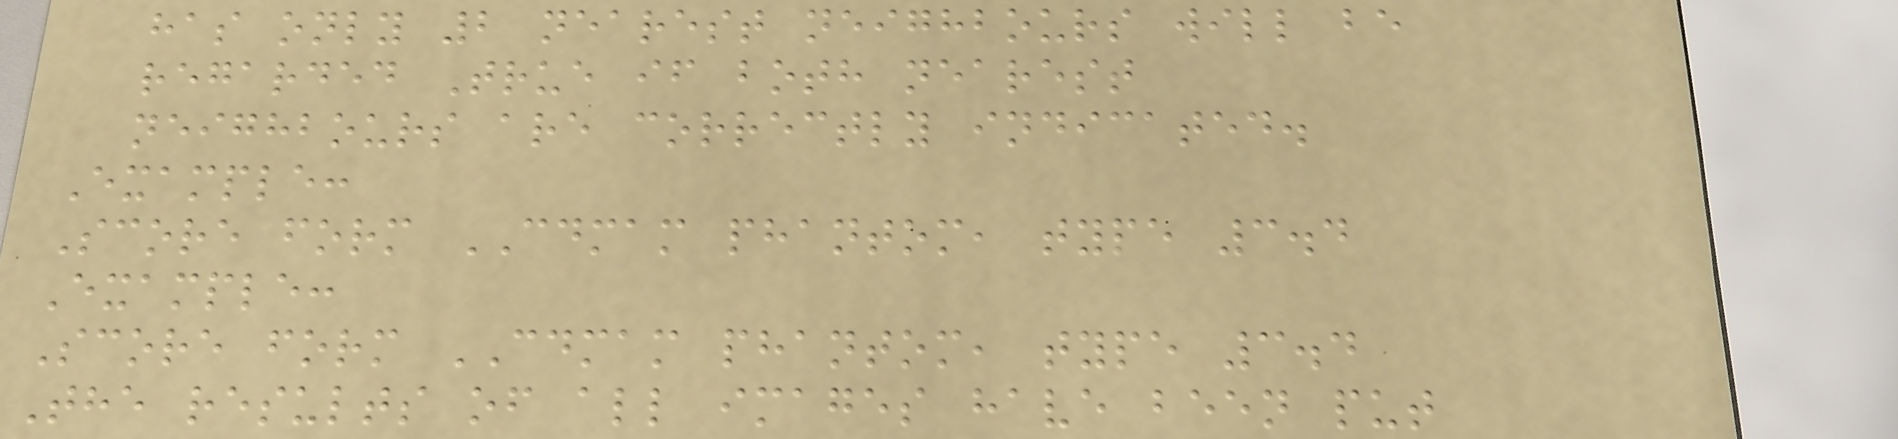has only 2 nearest neighbours will be
regarded True if both nearest
neighbours are correctly indicated.
Example:
Score form CDMAM phantom, type 3.4
Example:
Score form CDMAM phantom, type 3.4
The results of all images have been put
